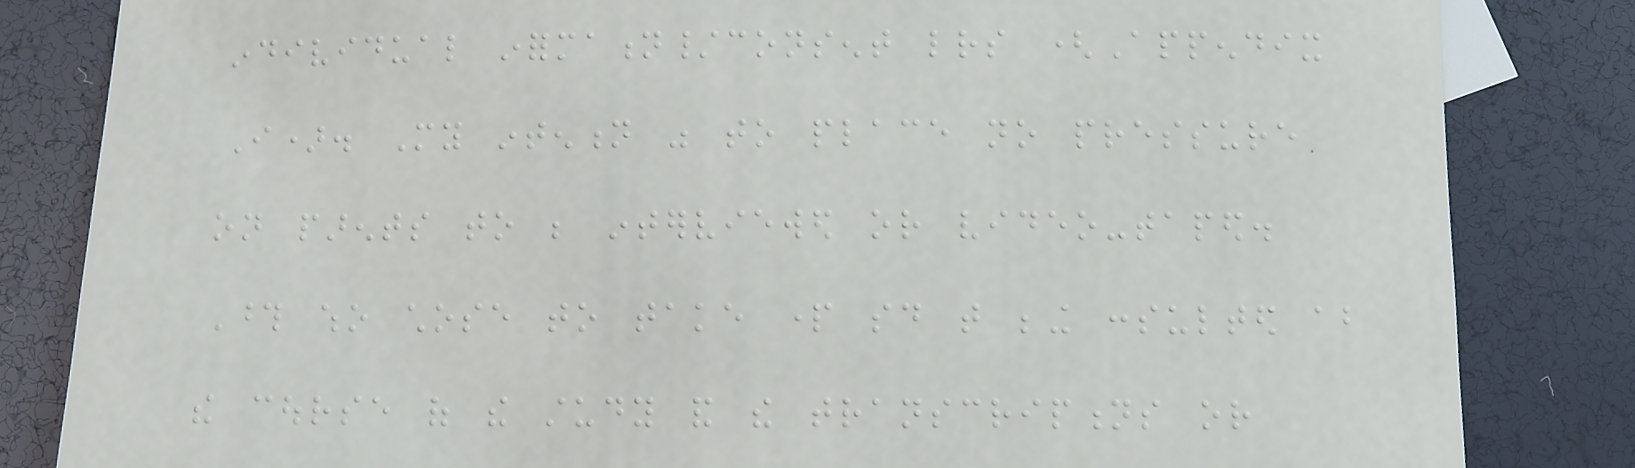individual information/consent letters (Appendix
I). My intention was to place no pressure
on parents to be interviewed or video-taped.
Those who chose to take part said that being consulted about
the course of the study and the transcriptions or
